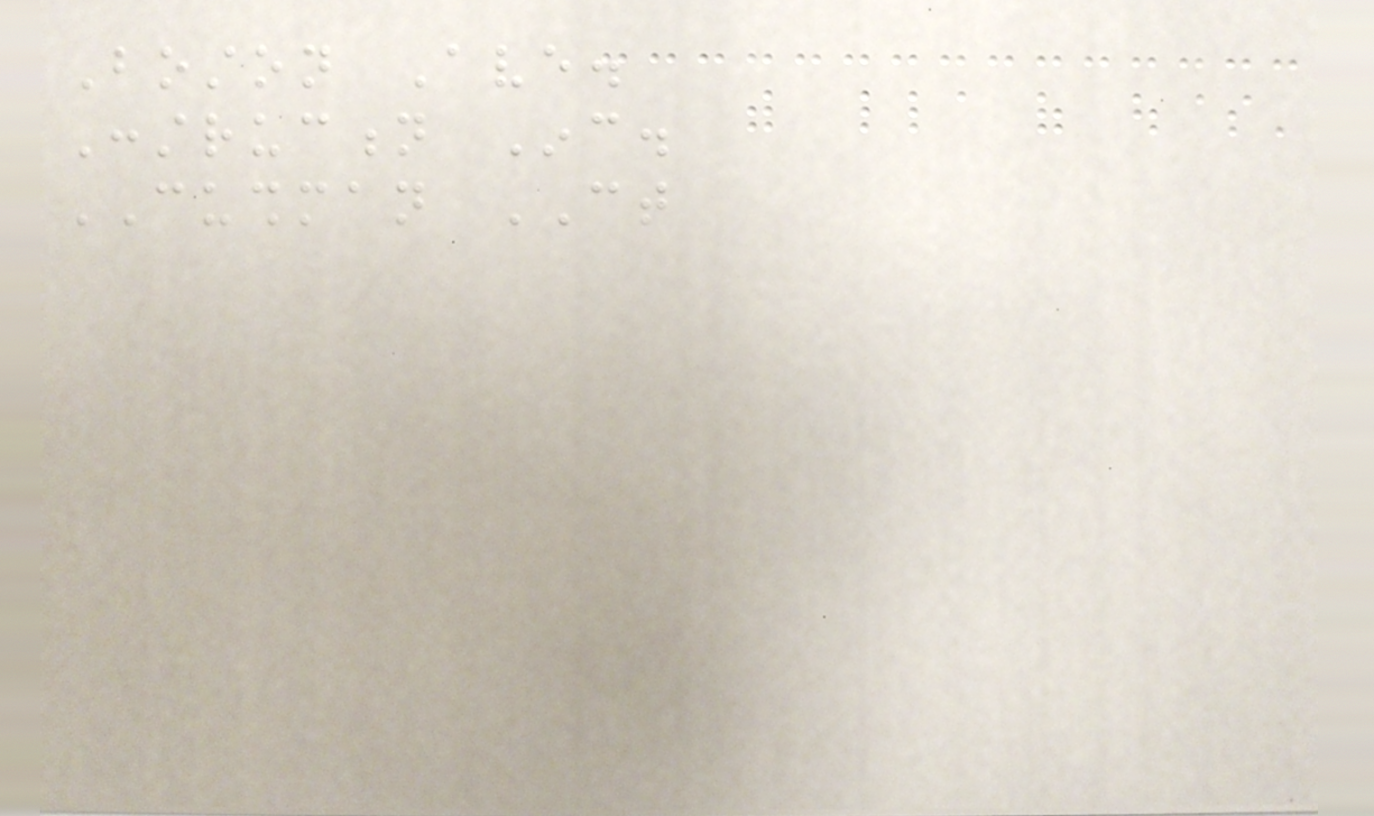Boston Ave.
Construction Inc.
CUSHMAN CT
